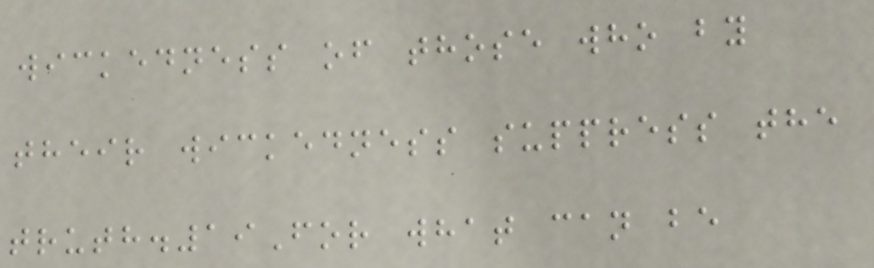wickedness of those who by
their wickedness suppress the
truth.19For what can be
